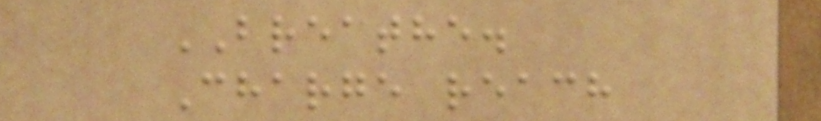BREATHE.
Charge reach
